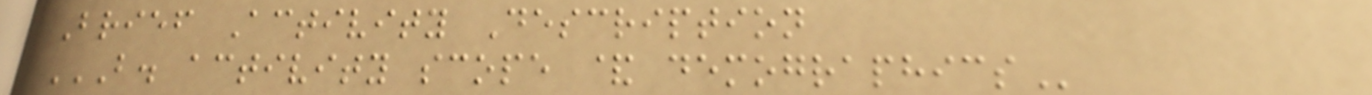Brief Activity Description
B. ACTIVITY SCOPE & DEMOGRAPHICS
